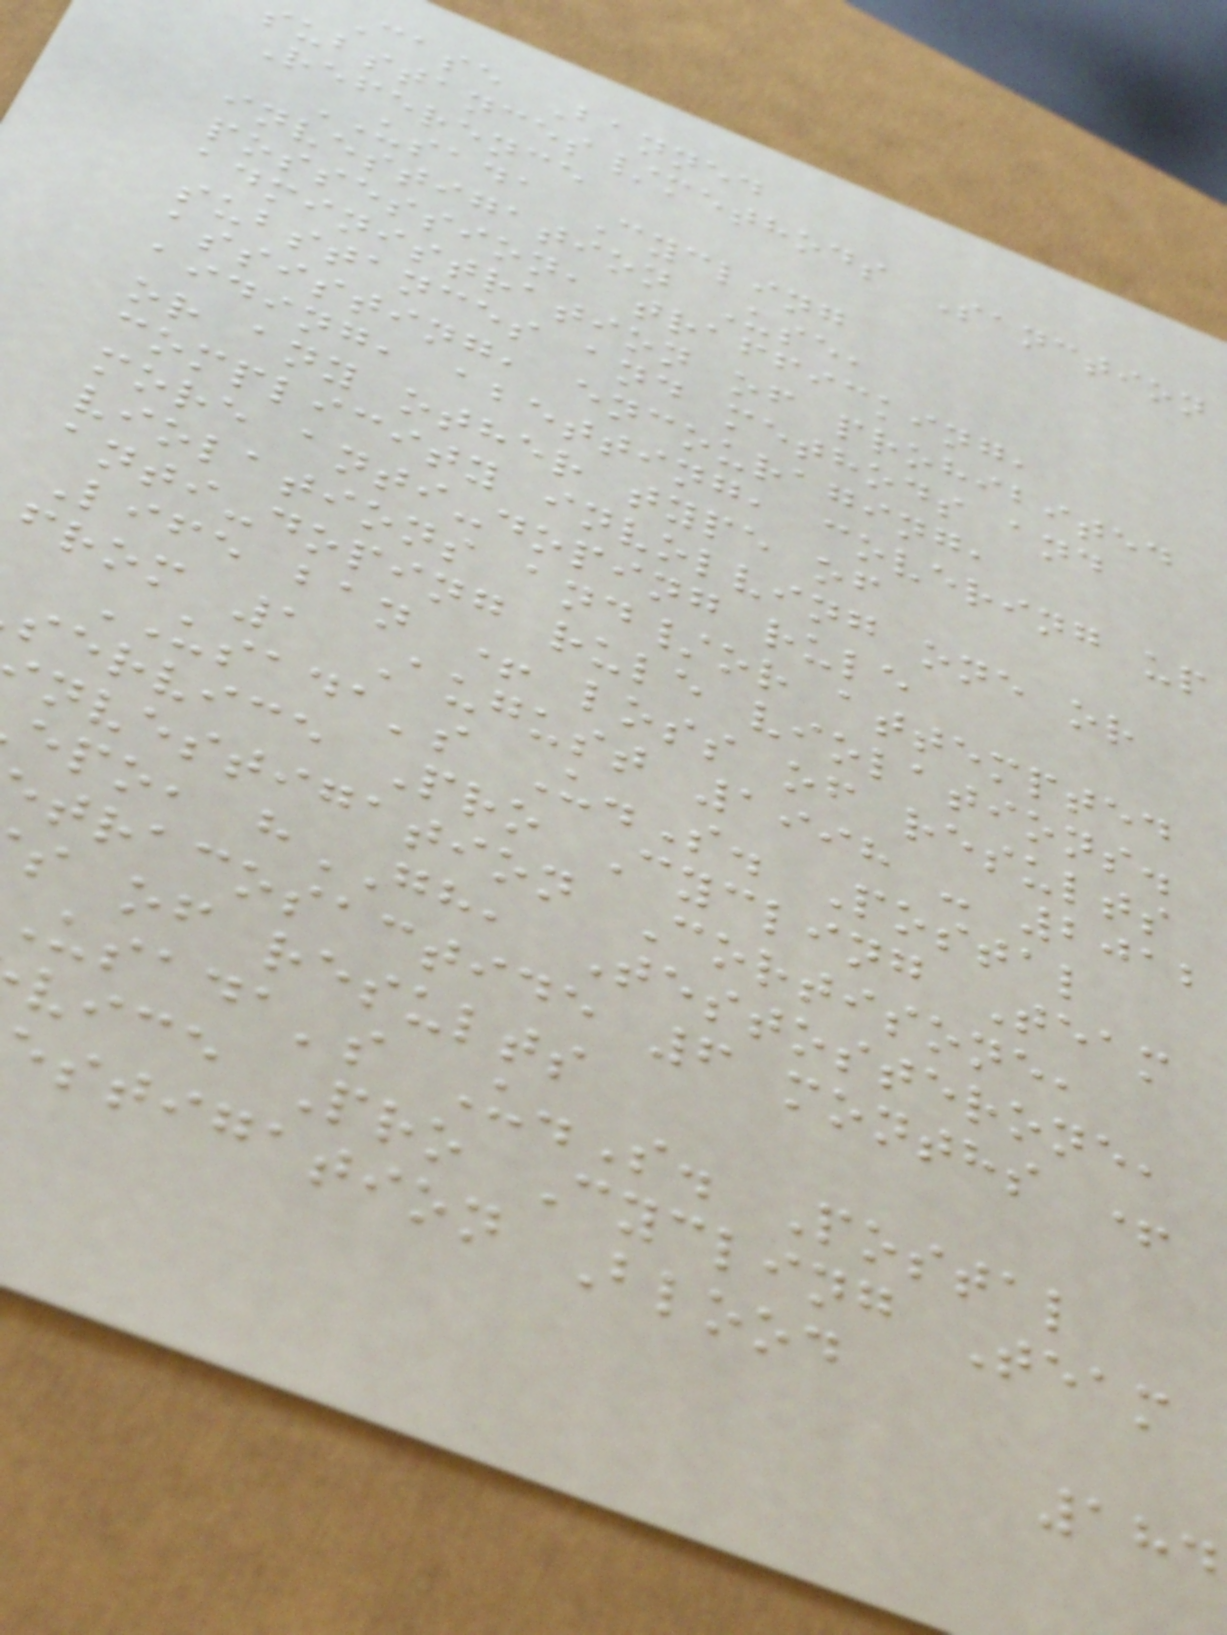Case Banned
substances/methods Sanction
Reference
USADA Cycling
investigation Use,
possession, trafficking,
administration of prohibited
substances and methods and
assisting, encouraging,
aiding, abetting, covering up
or any other type of
complicity involving one or
more anti-doping rule
violations and/or attempted
anti-doping rule violations.
Life ban + loss of results
from 1 August 1998 - 2012
USADA's U.S. Postal
service Pro Cycling Team
nvestigation Cortisone,
epo, hGH, Testosterone,
tracosactide 6 months +
s of results
usada's U.S. Postal
vice Pro Cycling Team
estigation Blood
184
